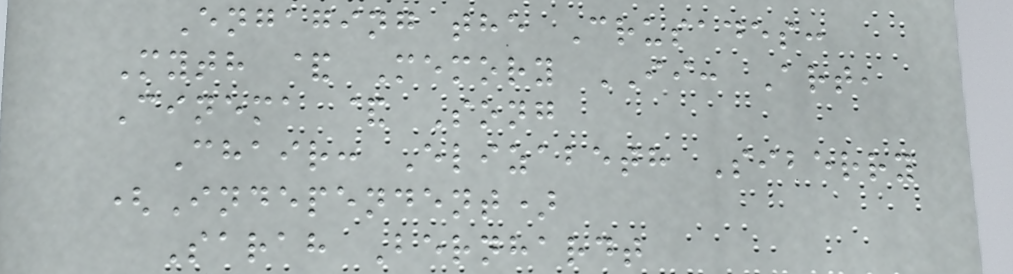Engaging the Crusades:
Myth & Memory II: Art,
Cinema & Song
Chair: Elizabeth Siberry
(Independent)
Sarah Bernhardt
